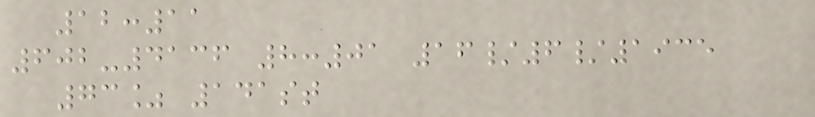12:11
602-4136 8:01 16/6/1935
73% 141st
